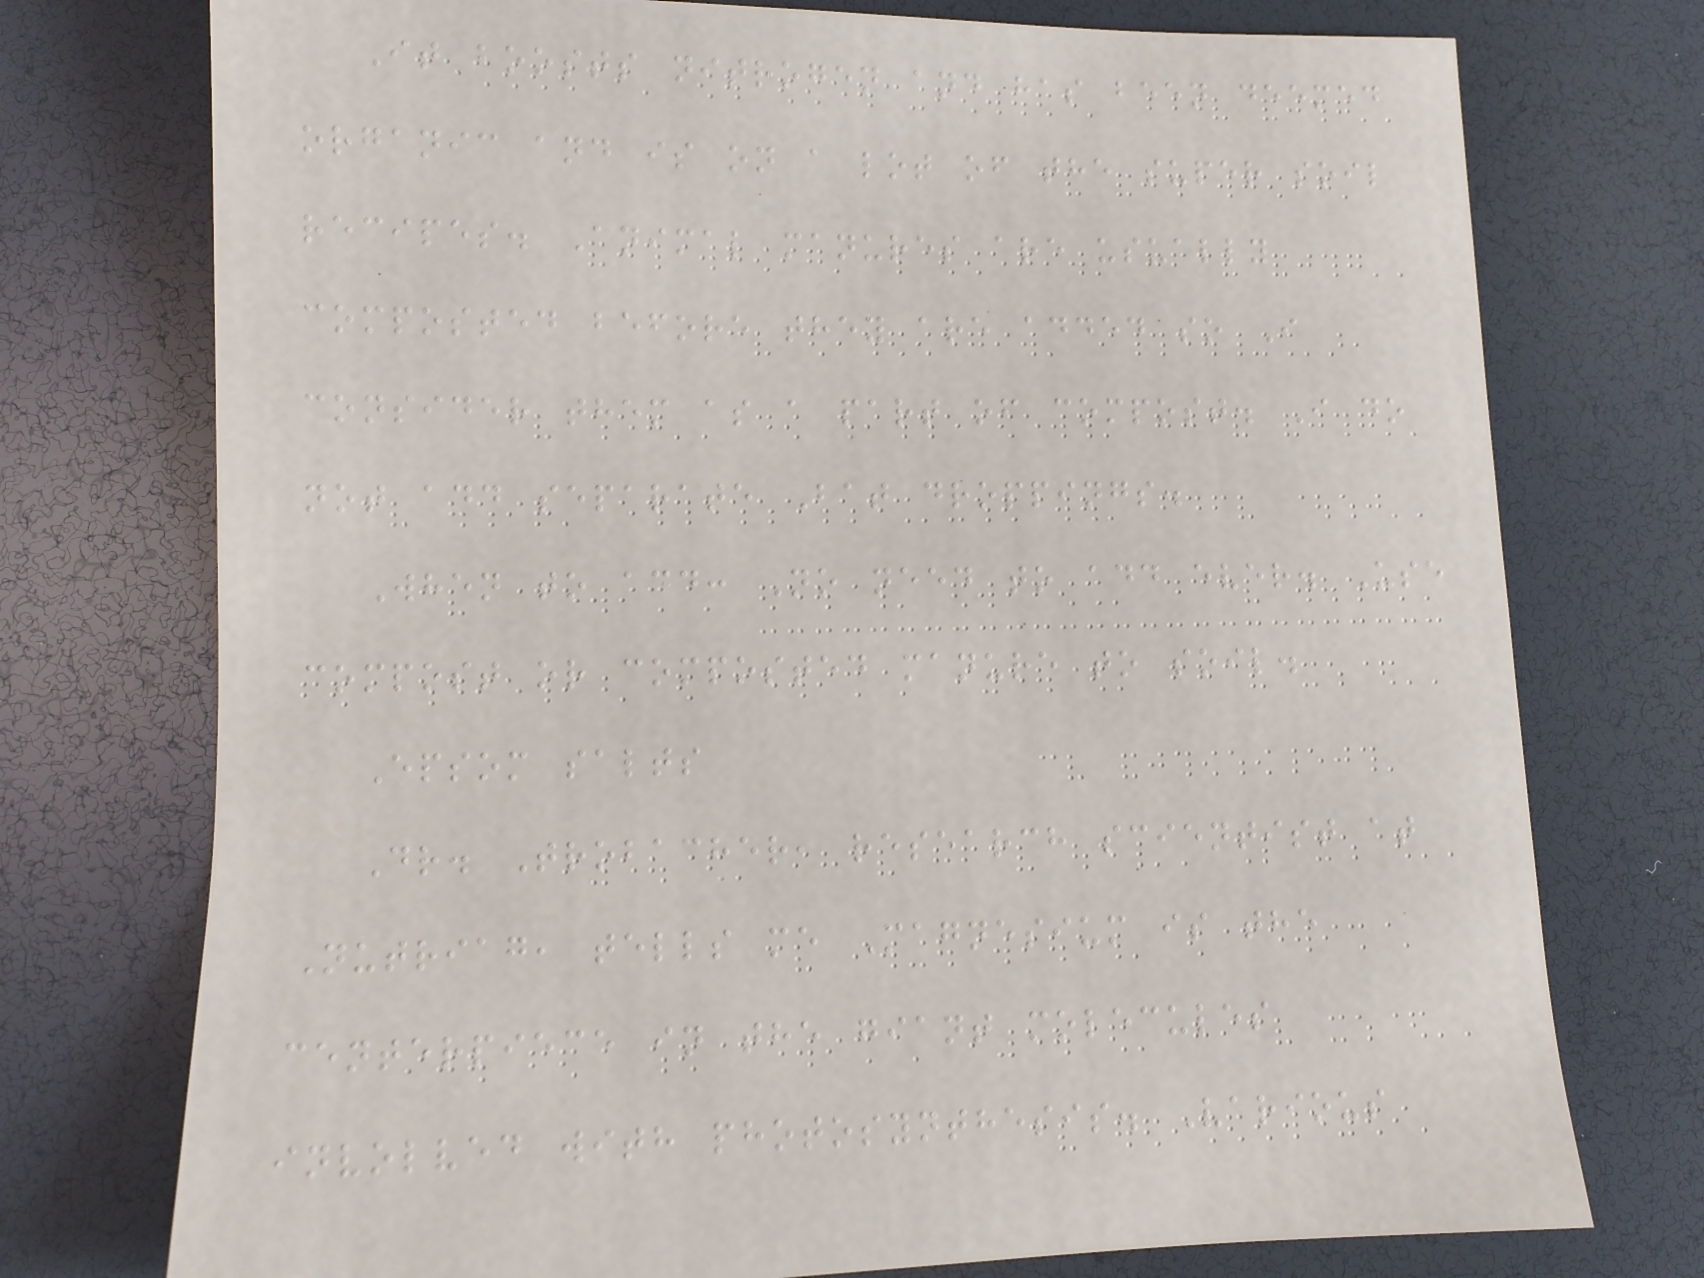It boosts nitrogen and has been deemed
organic and is on a lot of the super soil
recipes. Animal manures are usually
composted before they are added so I
consider them as a part of compost. I do
not add separate Bat droppings.
When to add: No need to add ever. Use
compost or composted manure to soil.
Epsom salts
Dr. Trobacher, research scientist at
Nutriag, tells me Magnesium is the
centerpiece in the giant molecules
involved with photosynthesis. Various
